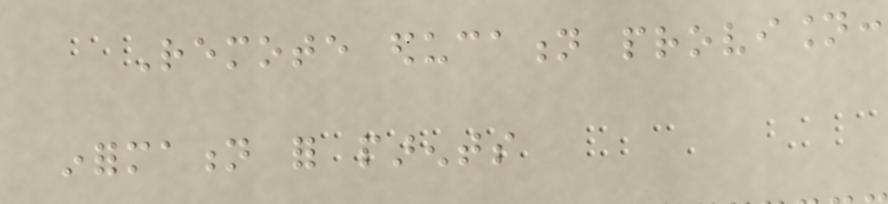Remote education provision:
information for parents
